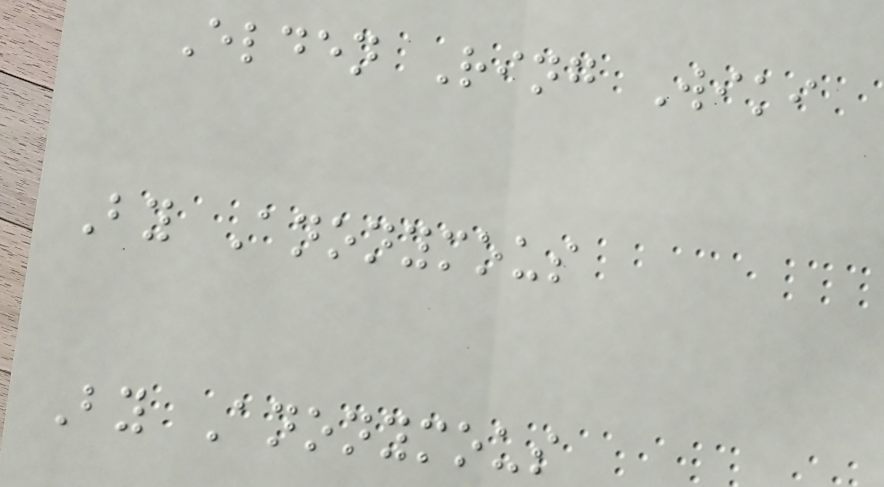Elden Ring Wiki
By Anonymous
By Anonymous
